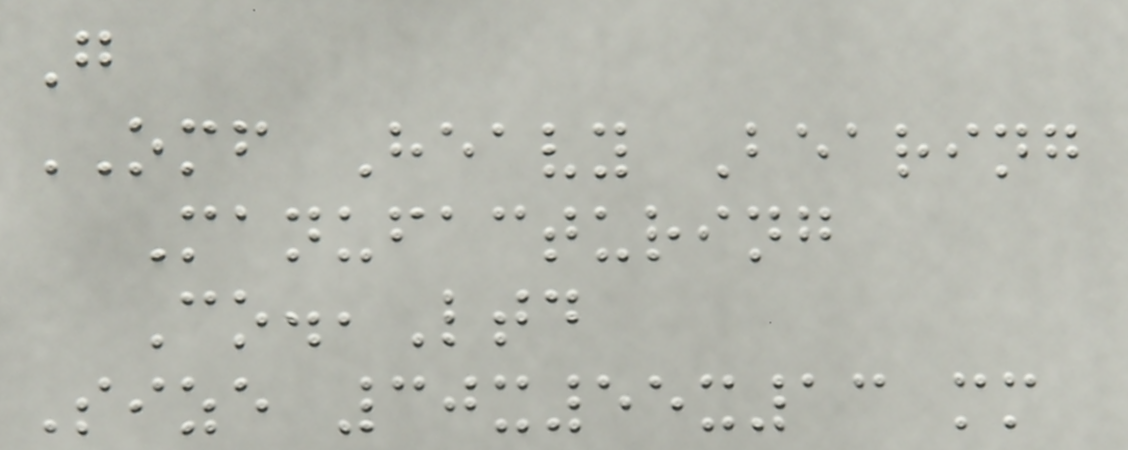G
OMF Heavy Bearing
Manufacturing
Co.,Ltd
Size 30x55x13 mm
